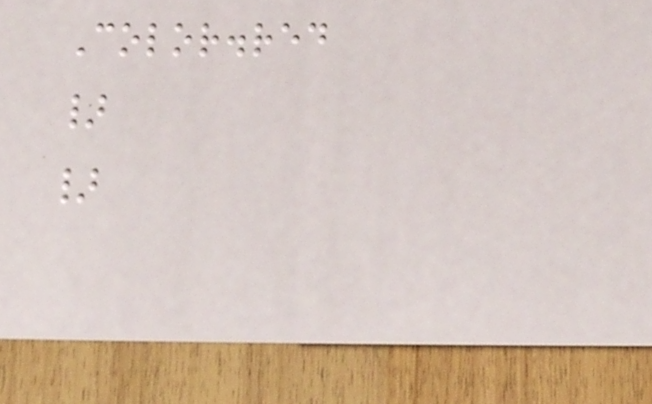Color.red
}
}
